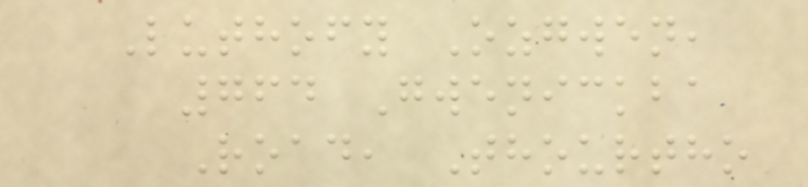Luthofy Ozgwen,
764 Gwenickba
Road, Thourtho
